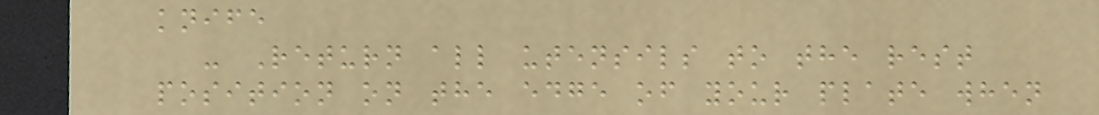knife
- Return all utensils to the rest
position on the edge of your plate when
